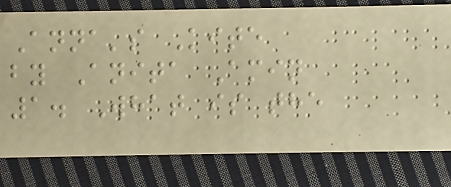Anna's Kite
by Anita Amin
1. What is the
